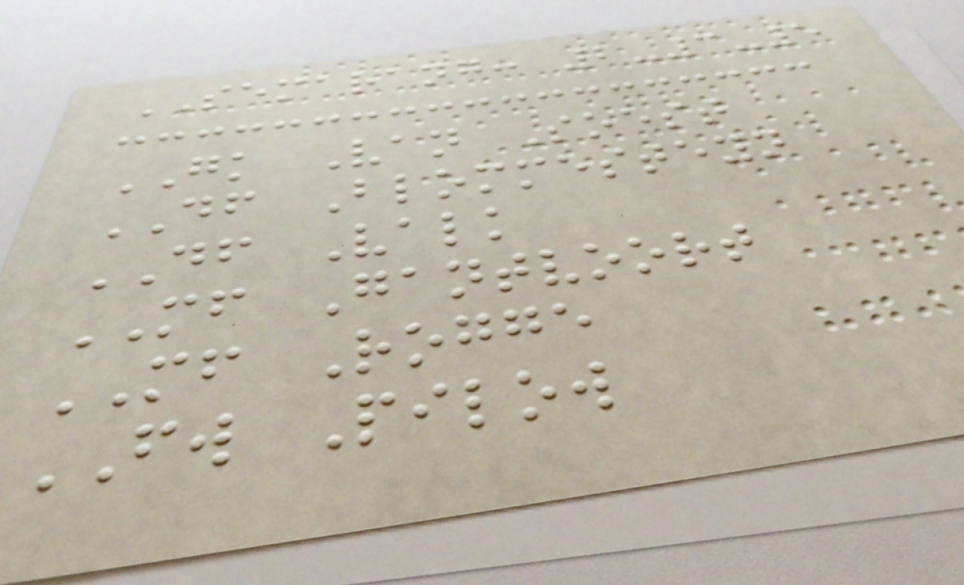SEMARANG: 2-3-5
GK Van Soest
DF Blommesteyn
DF Valk
MF Gantvoort
MF Rogge
FW Pilow
